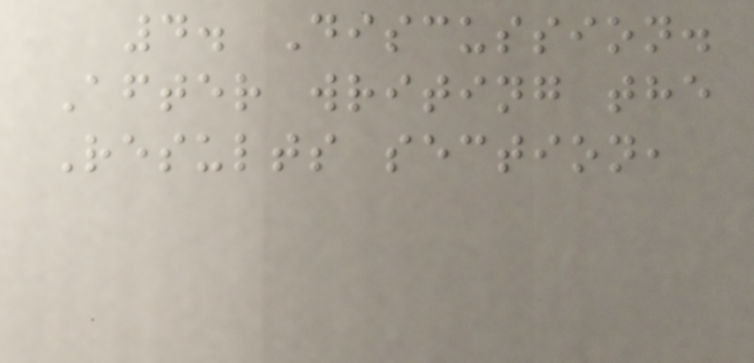4. Discussion.
After writing the
Results section,
